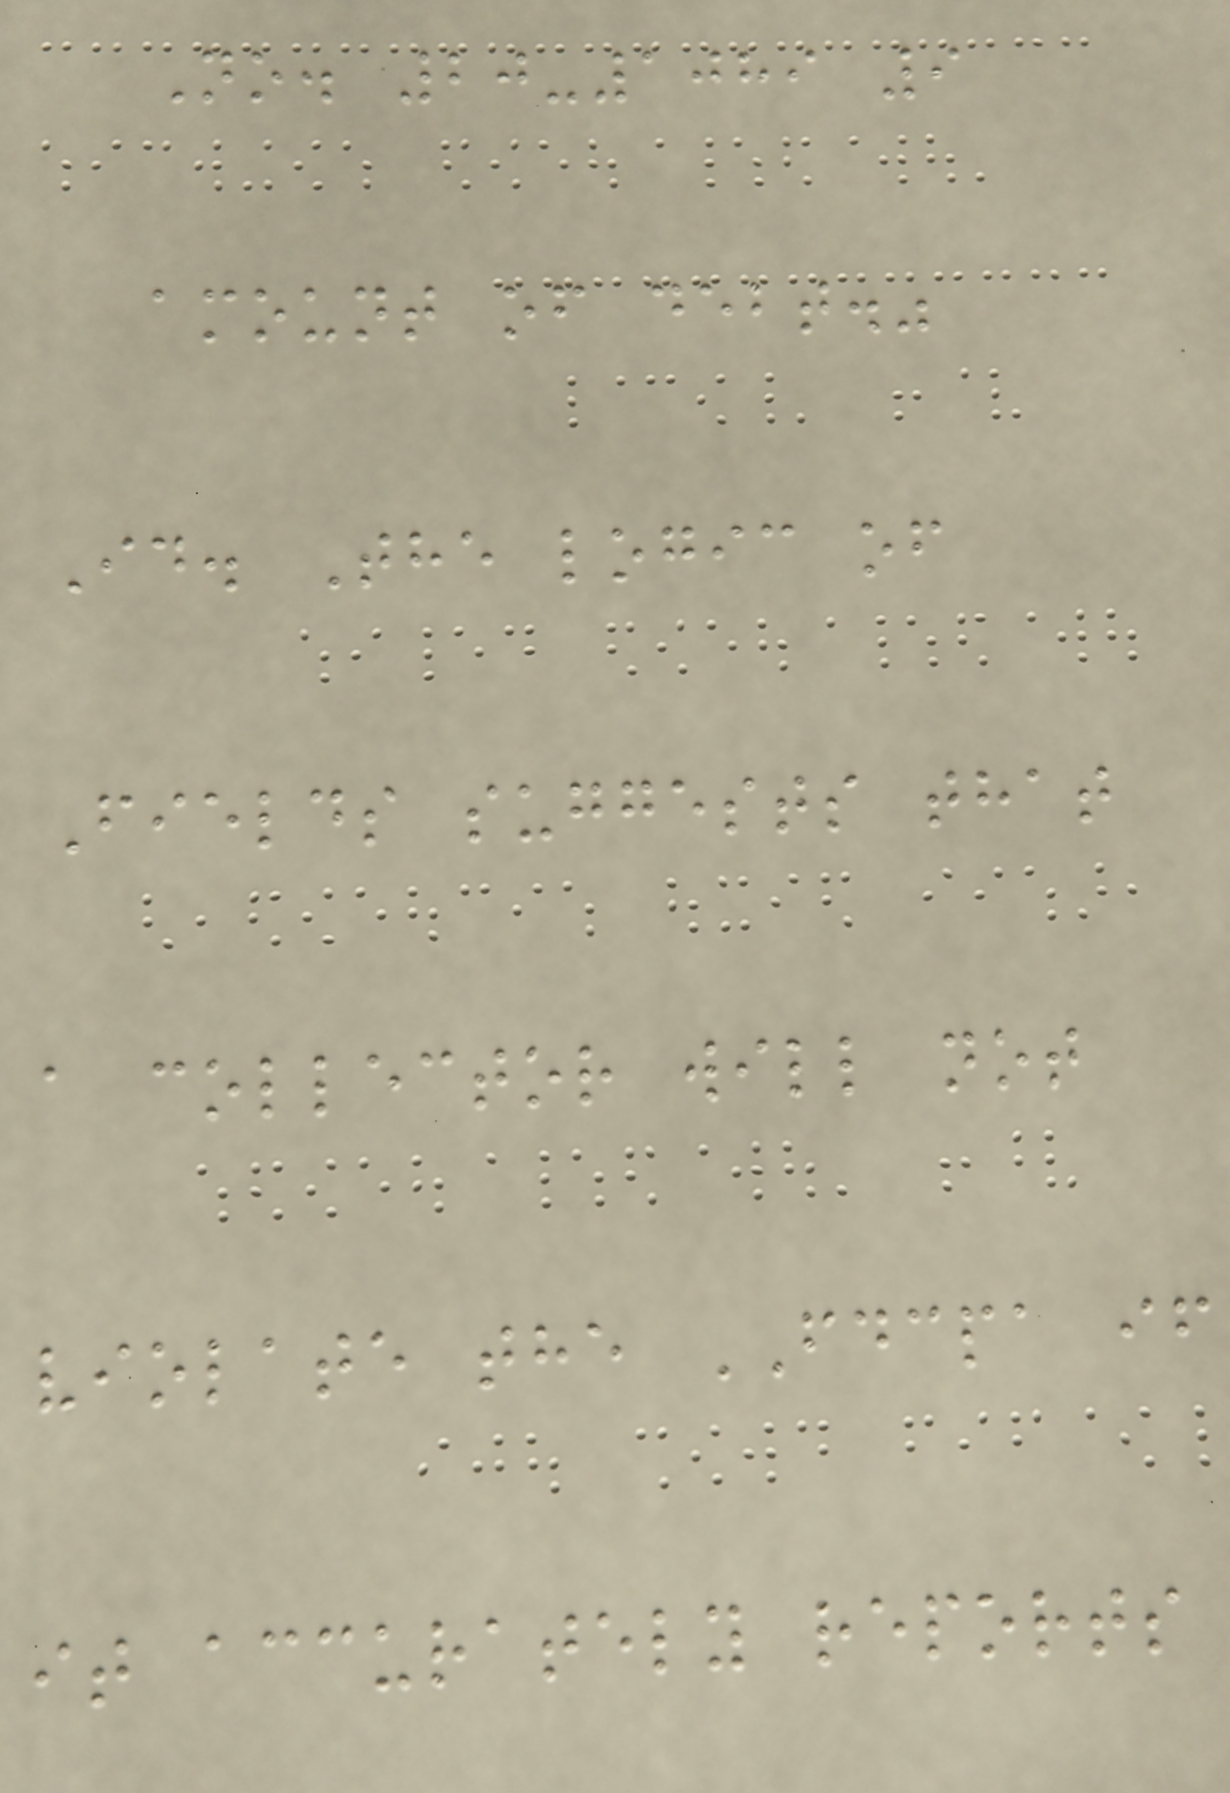No. 20-1089 9
amount of debt."
Id. The logic of
Fields suggests that
a collector will not
violate the FDCPA if
it accurately reports
